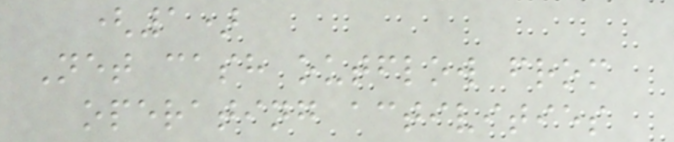(1)
Net cash outflow from
operating activities
